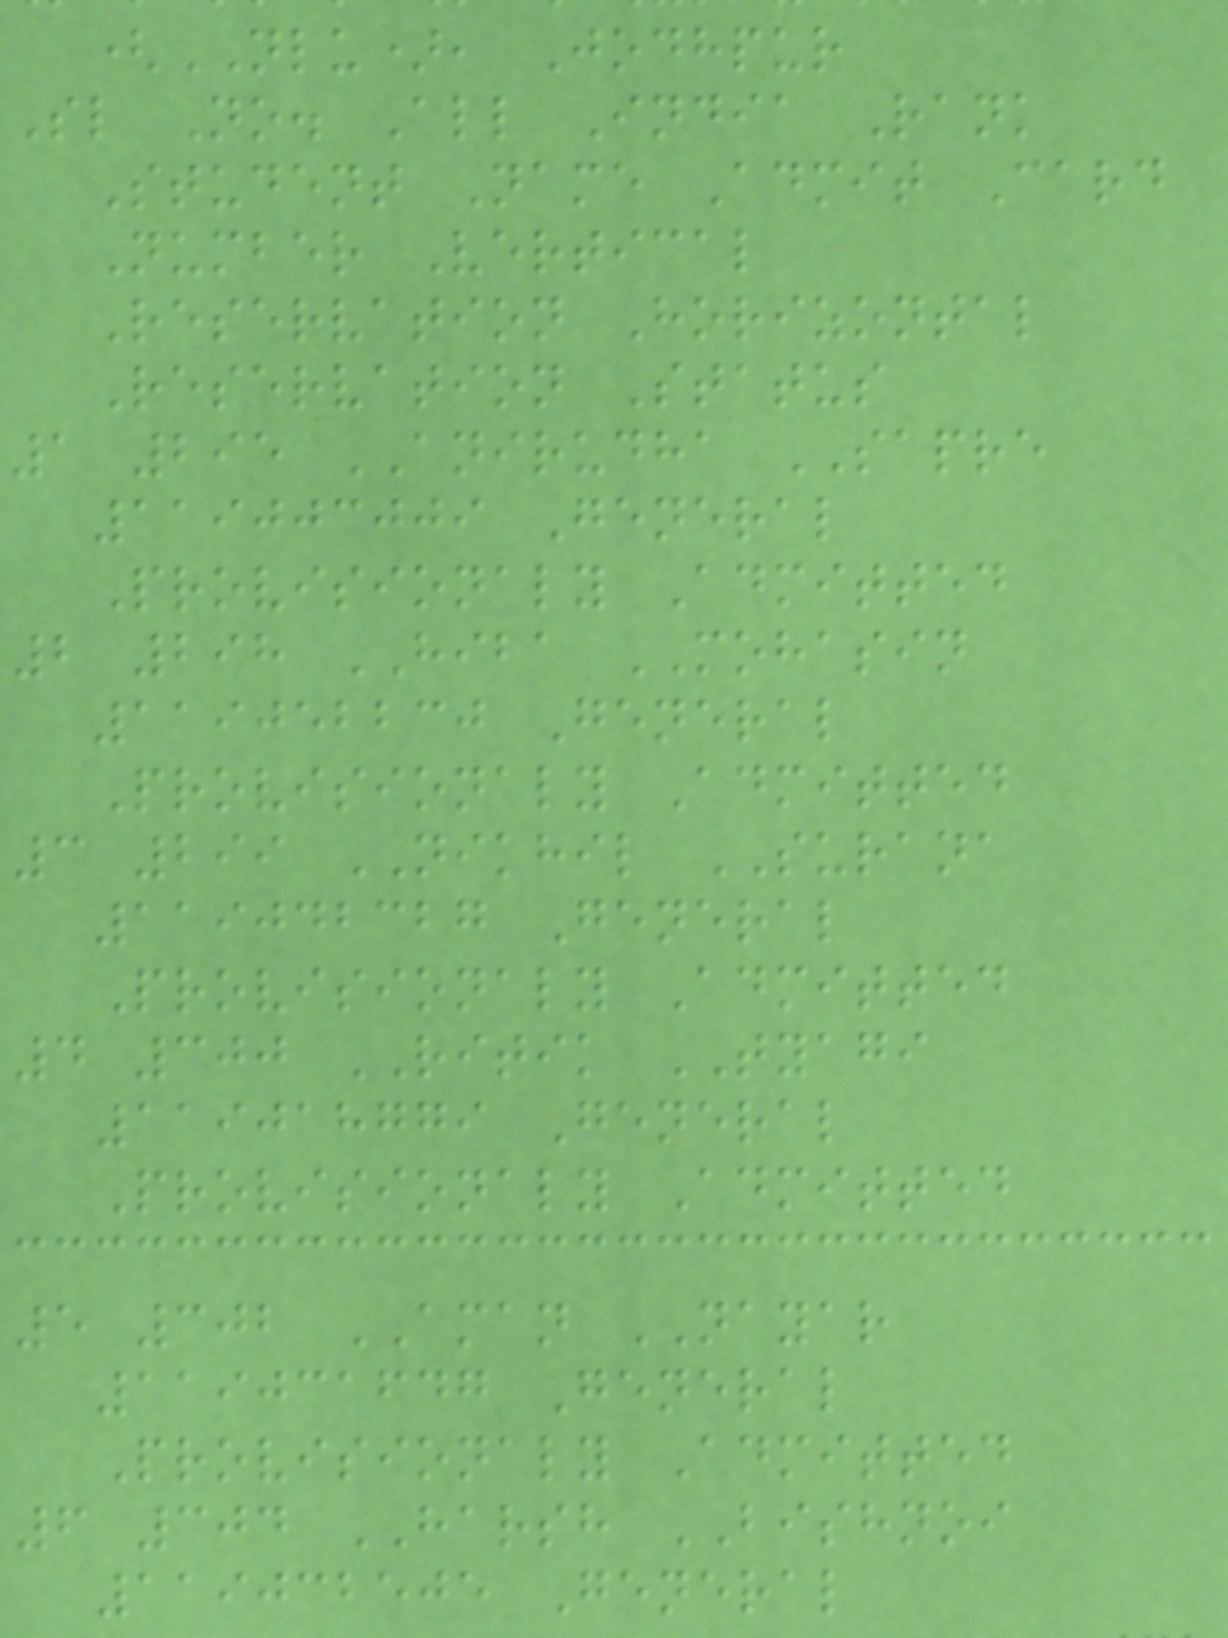(NLU), Jodhpur
Sl No. All India Rank
Student Name Admit Card
Number Vertical
Reservation Horizontal
Reservation Status
1 295 ANIRUDHA SAPRE
119003009 General
Provisionaly Admitted
2 298 HIBA MOHASIN
119052230 General
Provisionaly Admitted
3 299 NIKHIL SURANA
119042327 General
Provisionaly Admitted
4 300 RITIK TYAGI
119018779 General
Provisionaly Admitted
5 302 AMAN NAYAR
119031647 General
Provisionaly Admitted
6 304 HARSH BISHNOI
119032505 General
